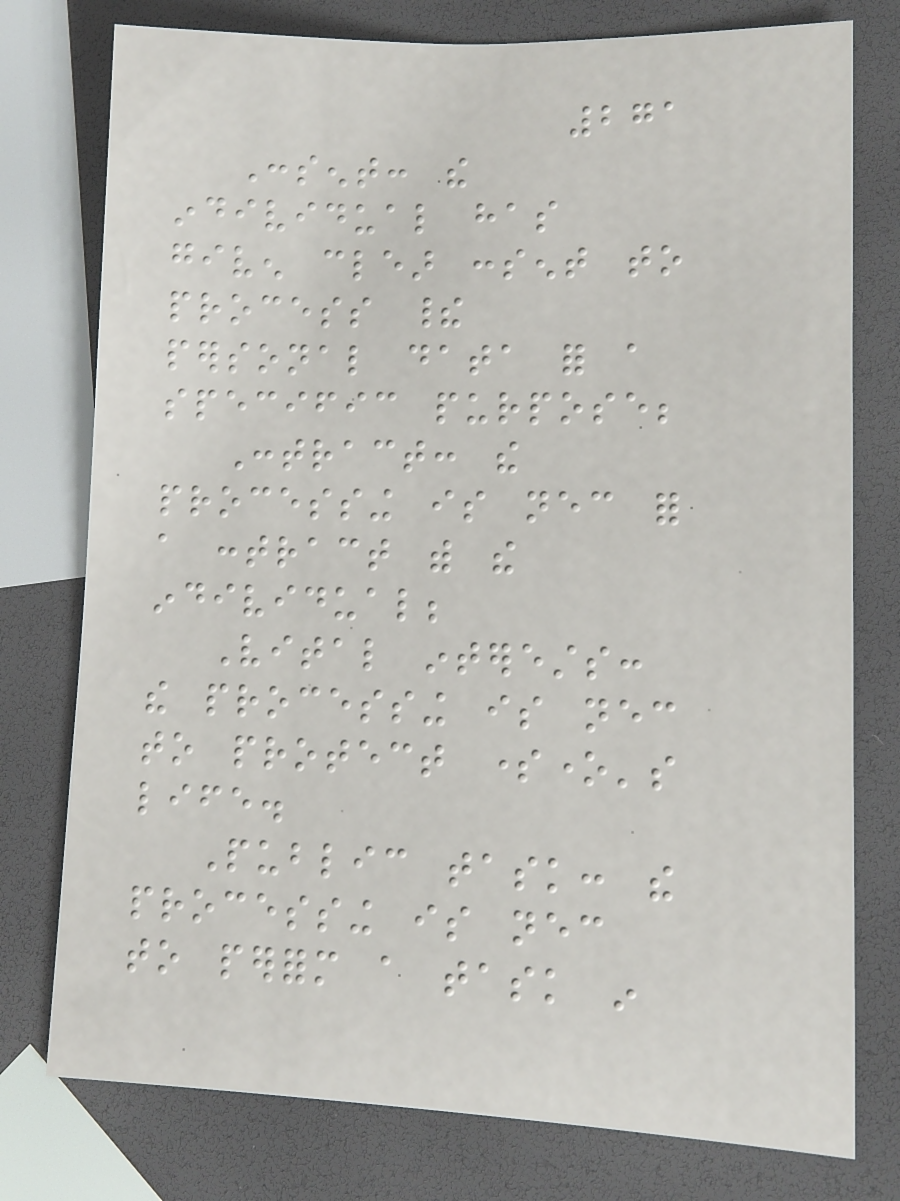271
Consent: the
individual has
given clear consent to
process their
personal data for a
specific purpose;
Contract: the
processing is necessary for
a contract with the
individual;
Vital interests:
the processing is necessary
to protect someone's
life.
Public task: the
processing is necessary
to perform a task in
